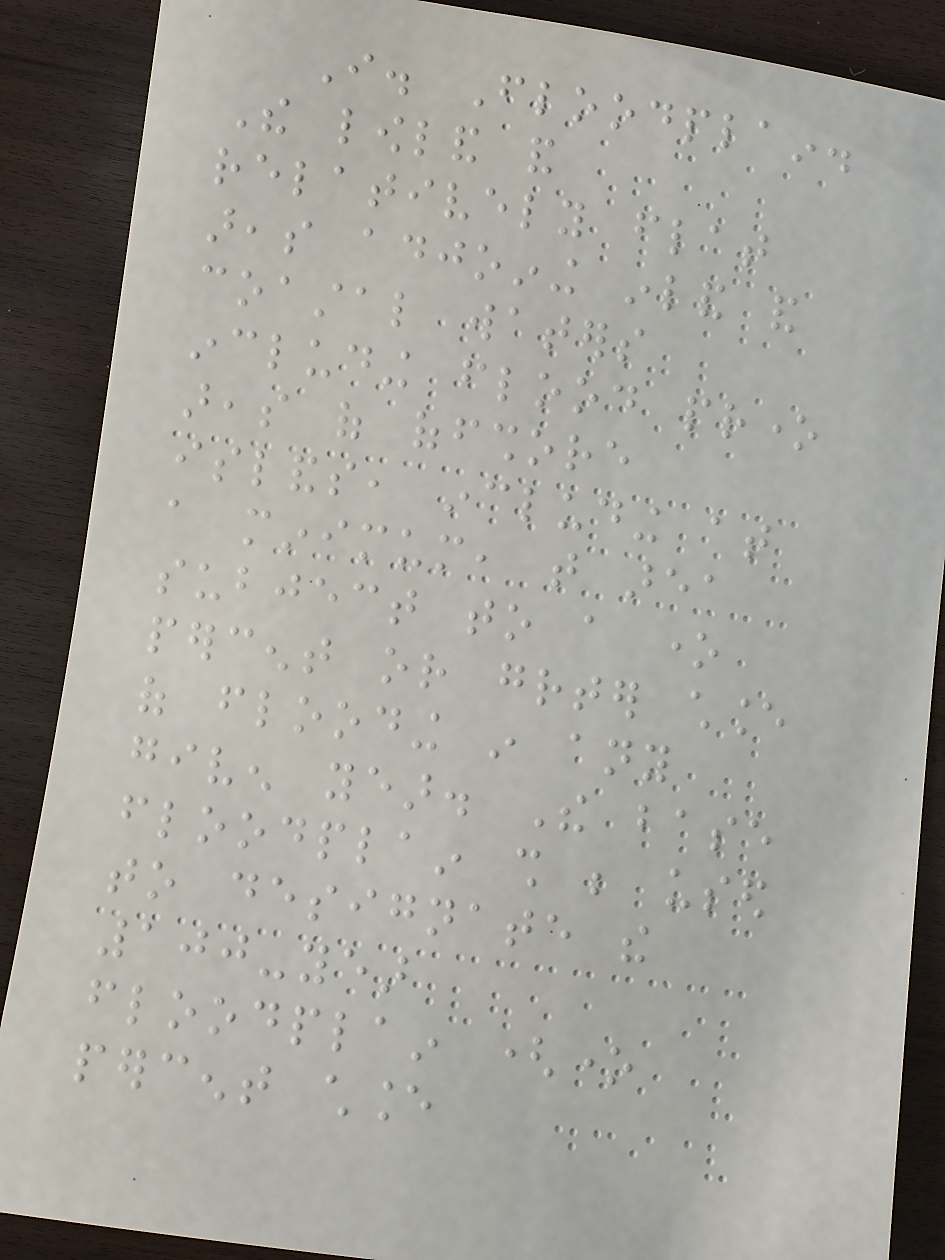I. Floodplain.
The lowland and
relatively flat
areas adjoining inland and
coastal waters
including flood prone
areas of offshore
islands, including at
a minimum, that area
subject to a one
percent or greater chance
of flooding in any
given year. The base
floodplain shall be used
to designate the
100-year
floodplain (one
percent chance
